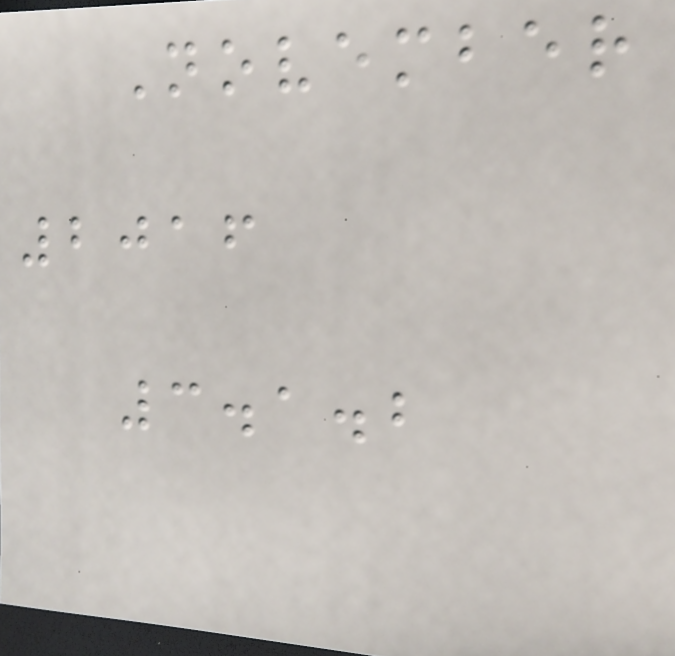November
2016
3.1.2
